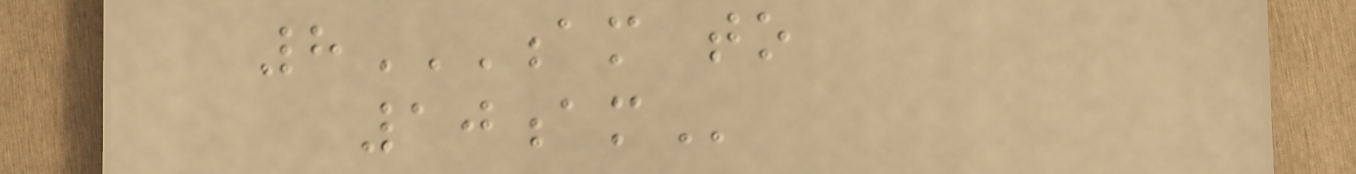8AM TO
10AM
